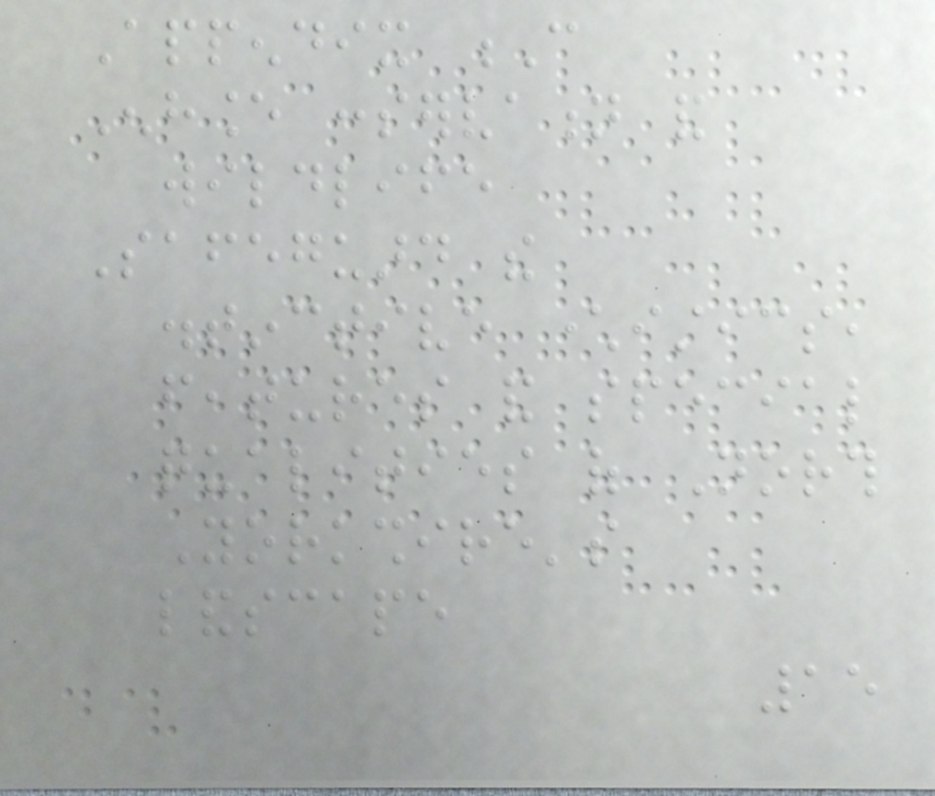Appendix C
Enhance conservation and
wildlife
Safeguard the
distinctive characteristics,
features and special
qualities of North
Yorkshire's
landscape
15
